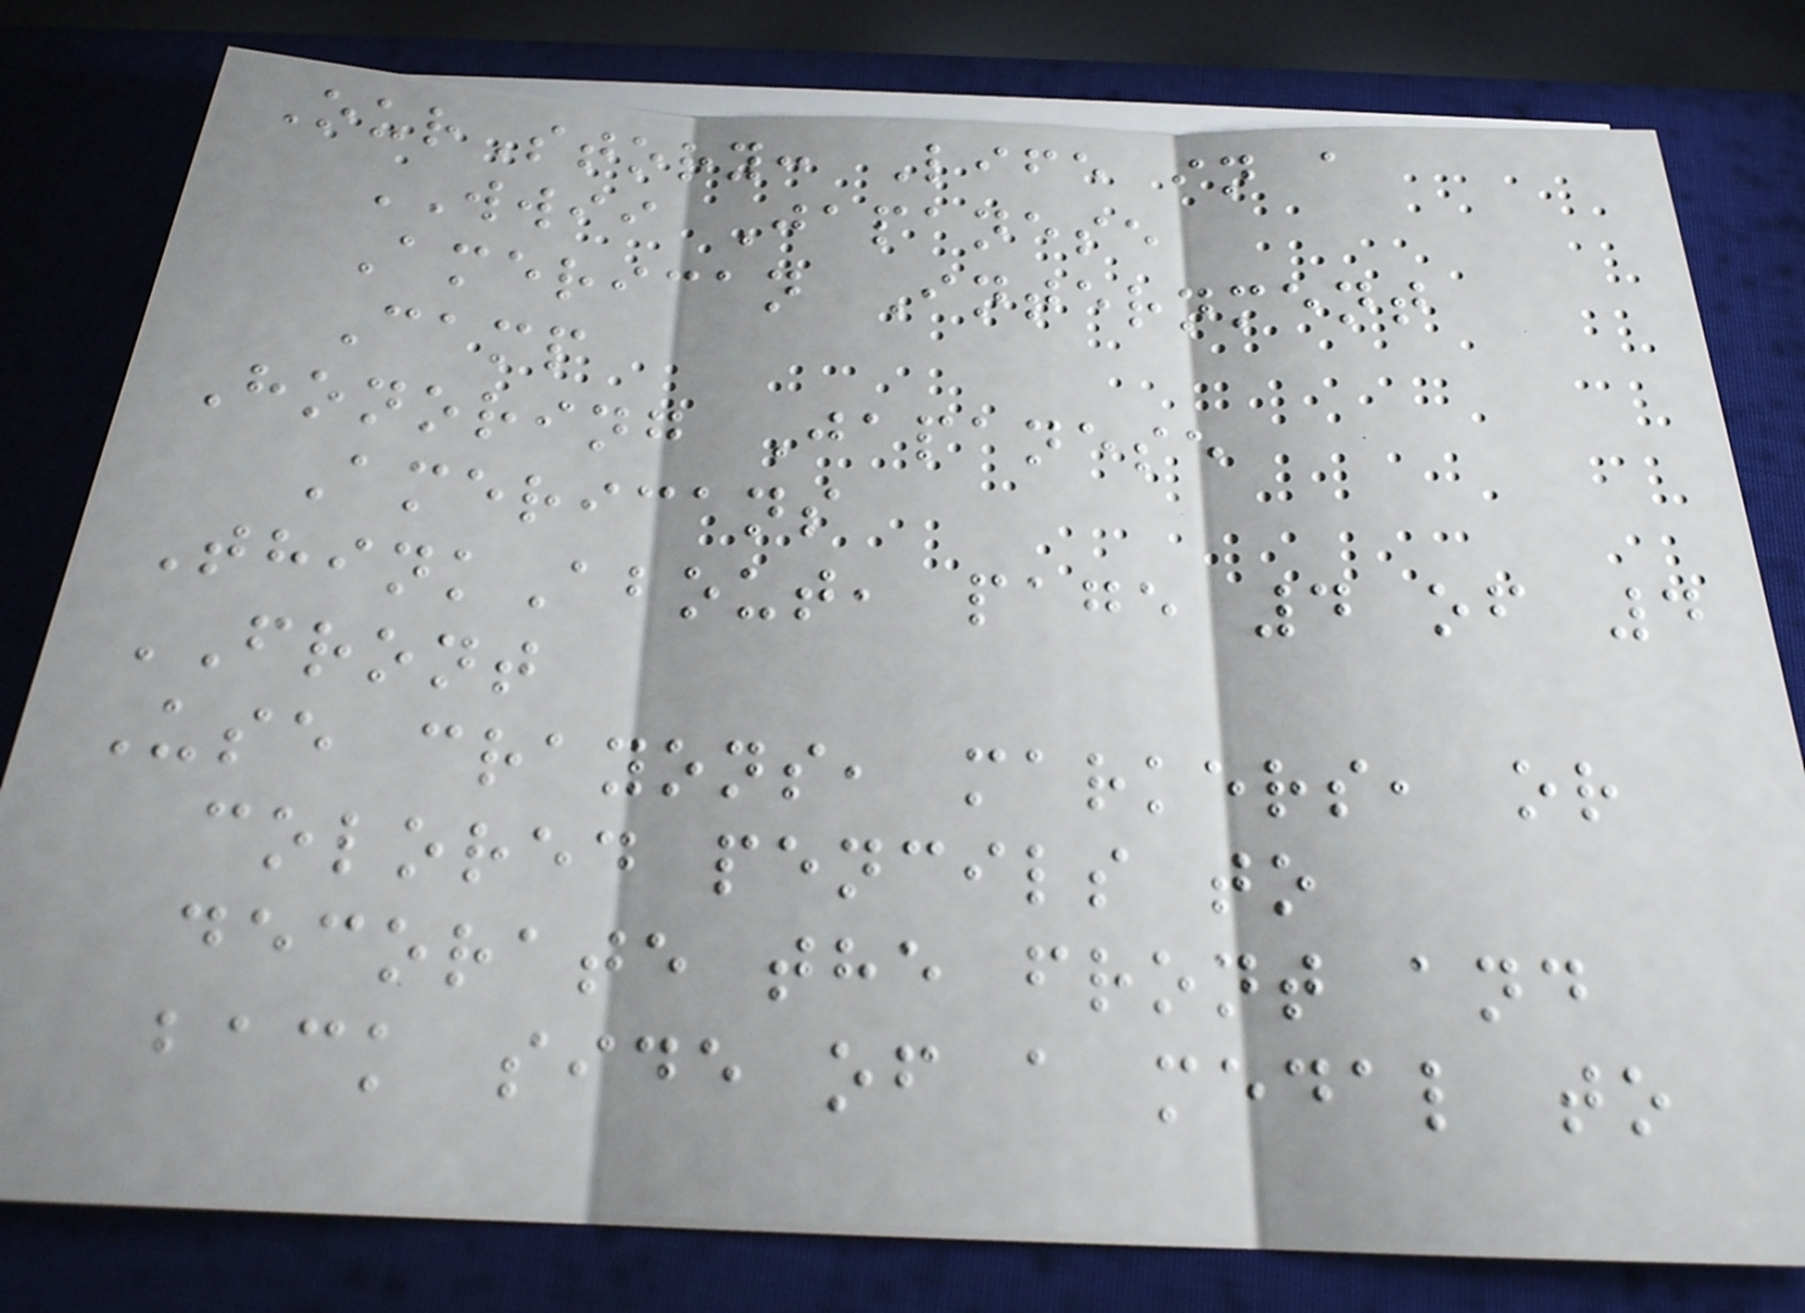OurStory: Life in a
WWII Japanese
American Internment
Camp
Honoring Japanese
Americans
ThinkAbout, page 4 of 4
FRONT
Use crayons, markers, or
colored pencils to
decorate the front and
back side of a medal to
